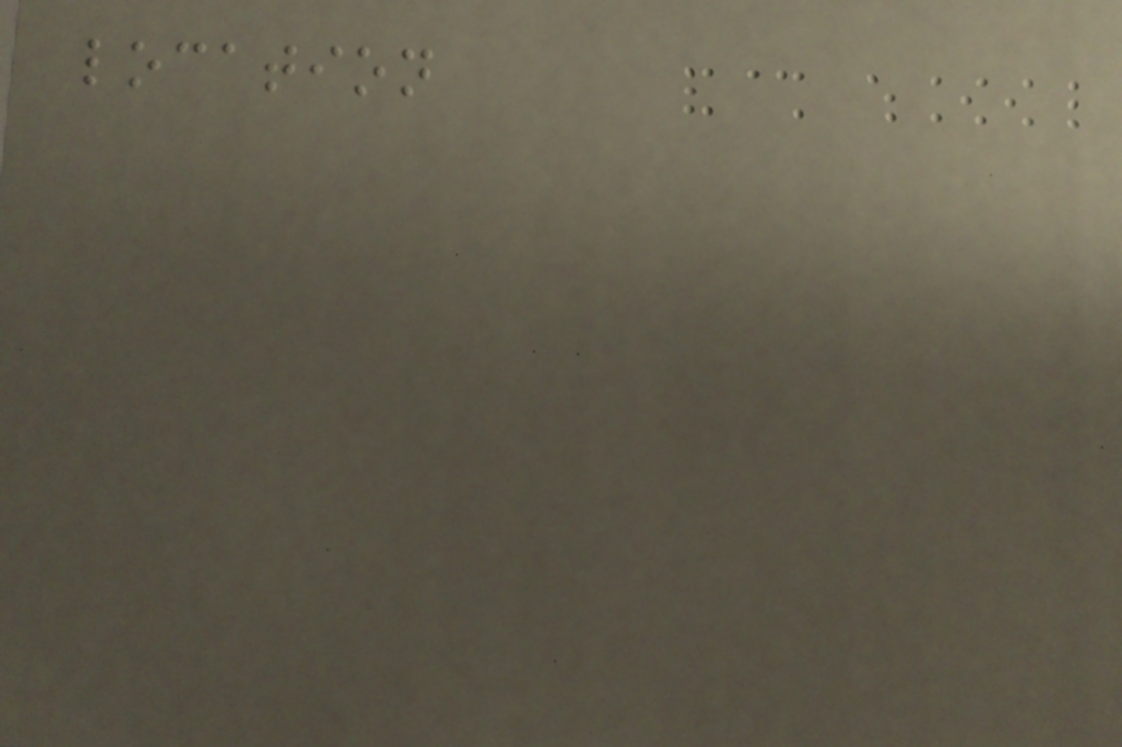location
